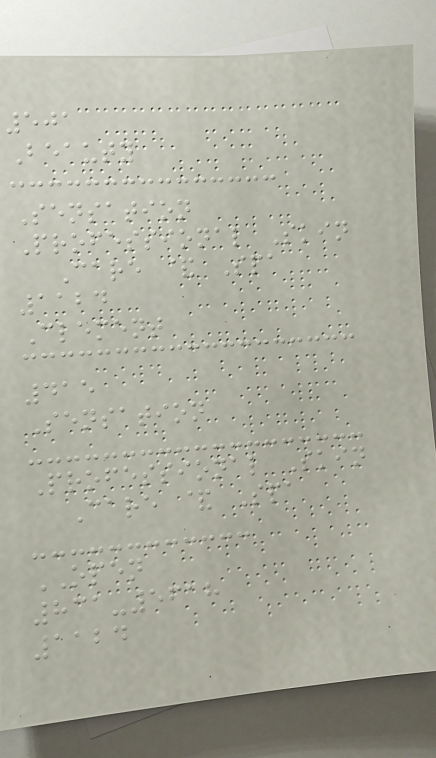501
Beauty
Sensation
Professional Skin
Care & Spa
1124
Clement
415
Sensation
Professional Skin
Care & Spa
OPEN
831-5618
1124
